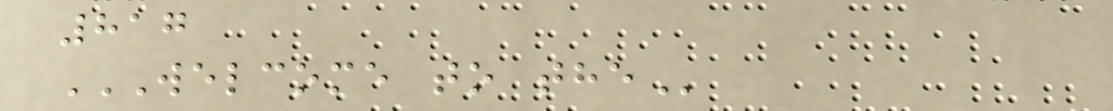817
WELCOME TO THE
